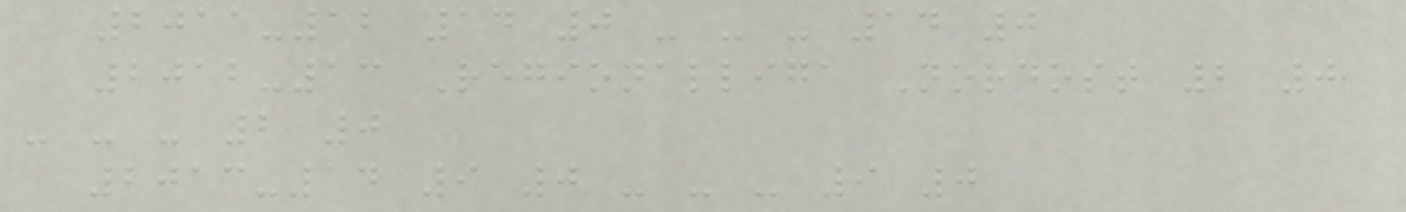2011-12 14 0 - - - 14 0
2012-13 Regionalliga Nordost 2 0
- - - 2 0
2013-14 9 0 - - - 9 0
